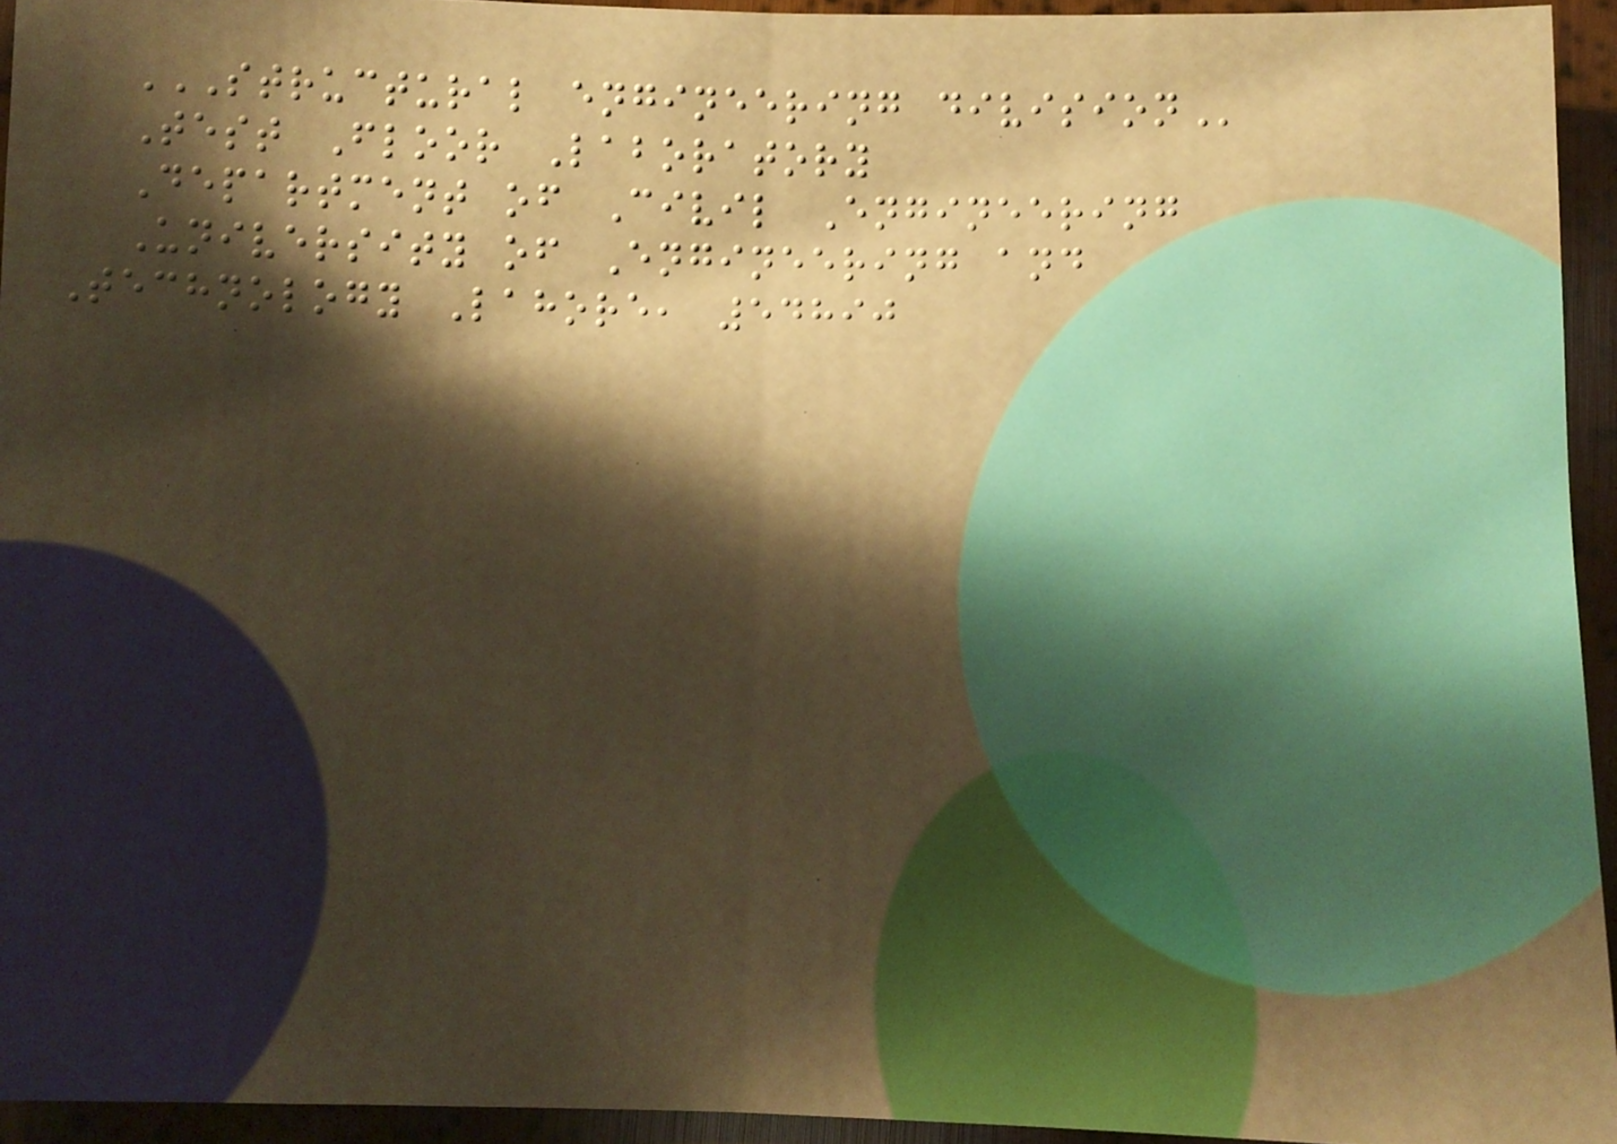STRUCTURAL ENGINEERING DIVISION
Test Floor Laboratory
Department of Civil Engineering
University of Engineering and
Technology Lahore, 54890
